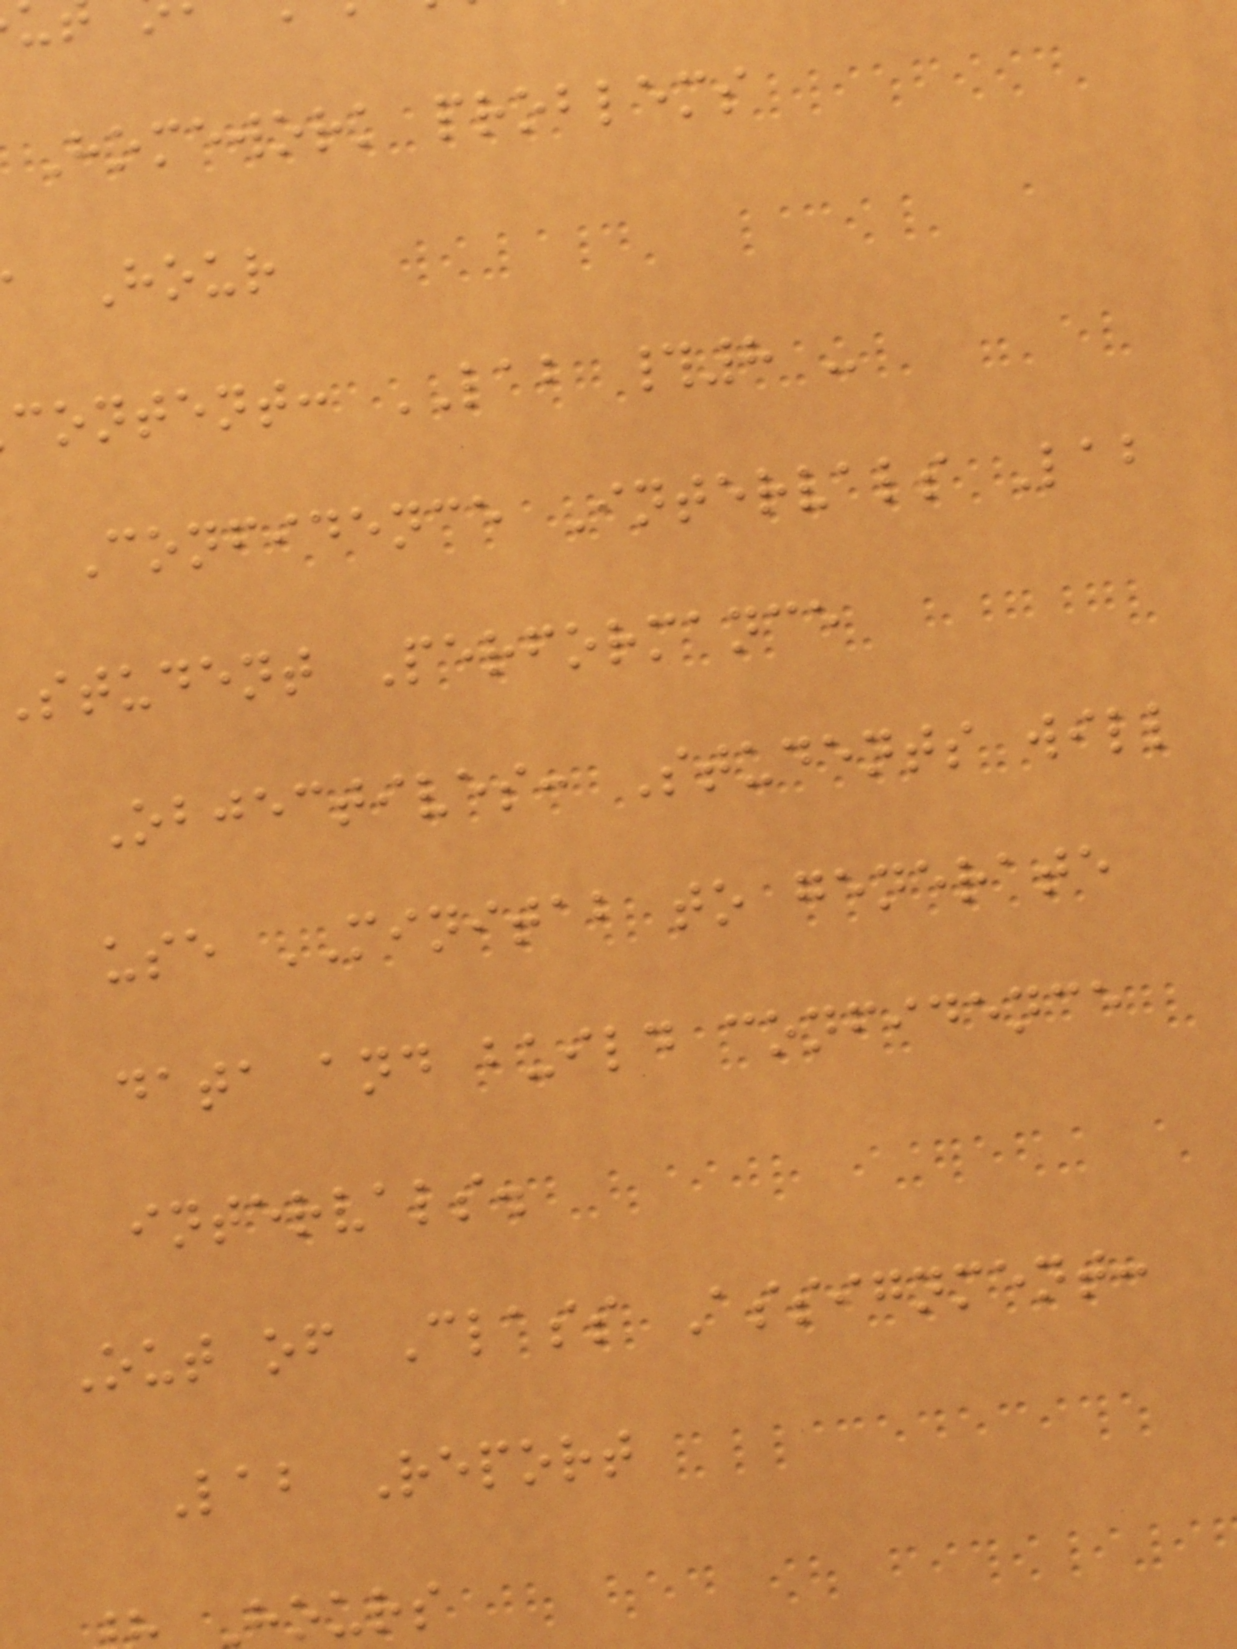Homework problems
Hour
content: LAB #8 -
Confidence Intervals Lab
student Performance
Objectives: Students will
use MINITAB to generate
data and build confidence
intervals.
Out of Class Assignment:
Lab Report
hours
